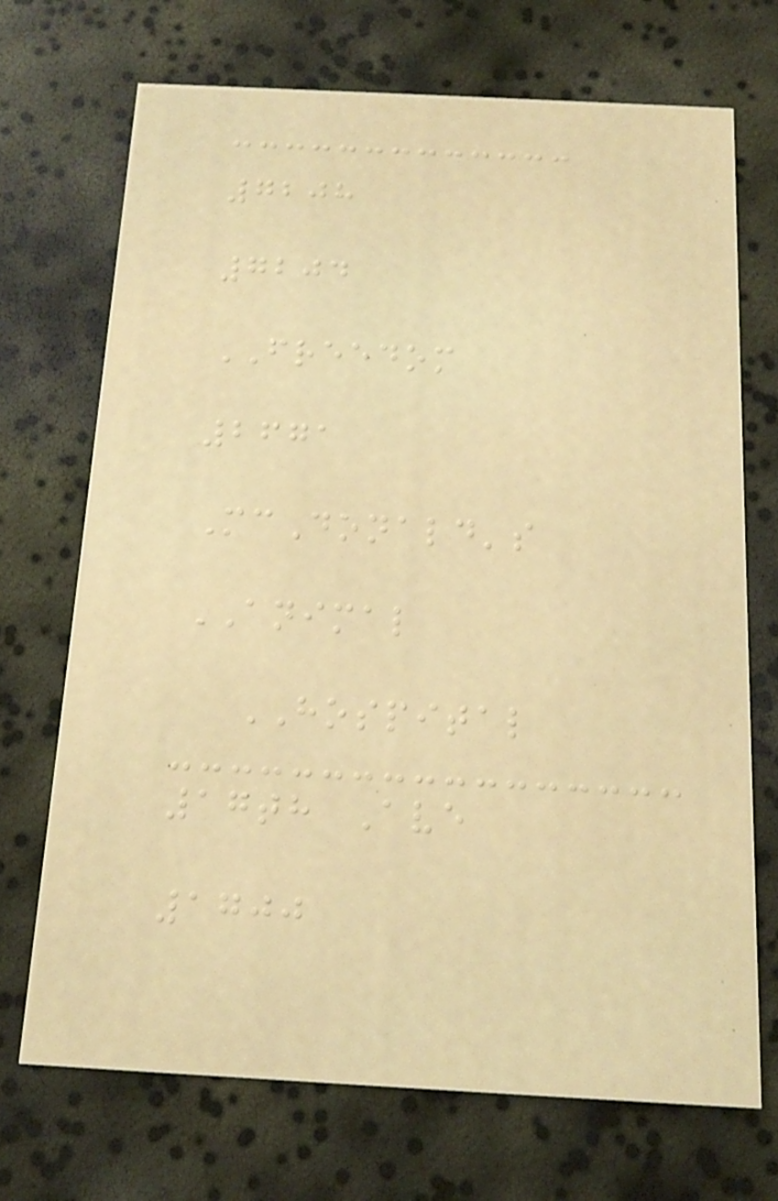7208
7204
FREEDOM
2671
McDonald's
ANIMAL
HOSPITAL
17th Ave
1700
